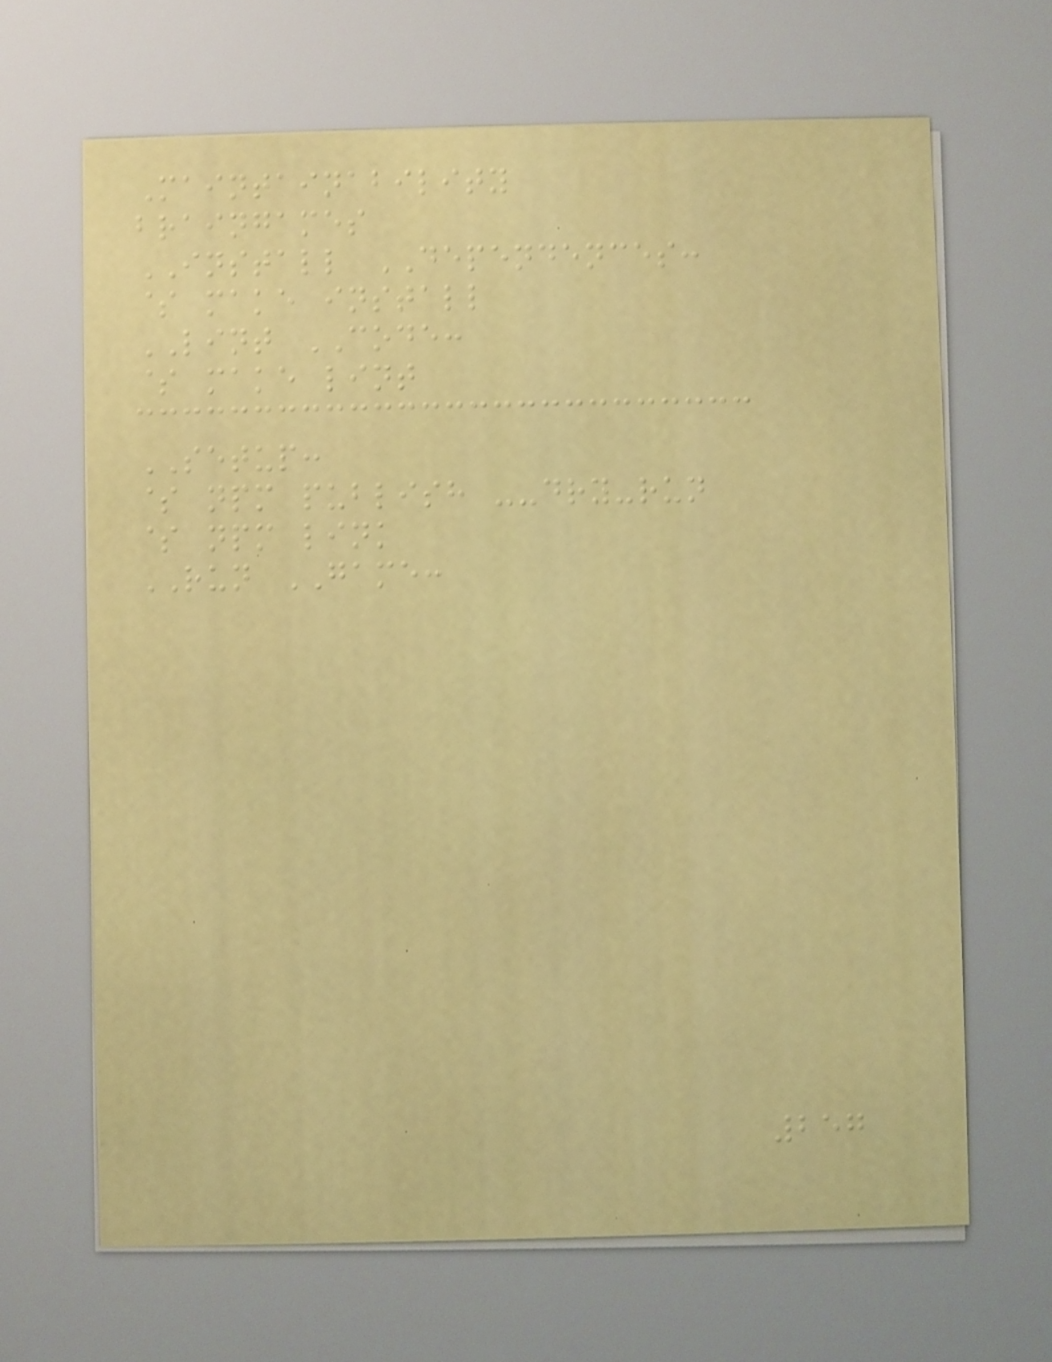Maintainability
braingames
INSTALL DEPENDENCES:
$ make install
LINT CODE:
$ make lint
SETUP:
$ npm publish --dry-run
$ npm link
RUN GAME:
257
